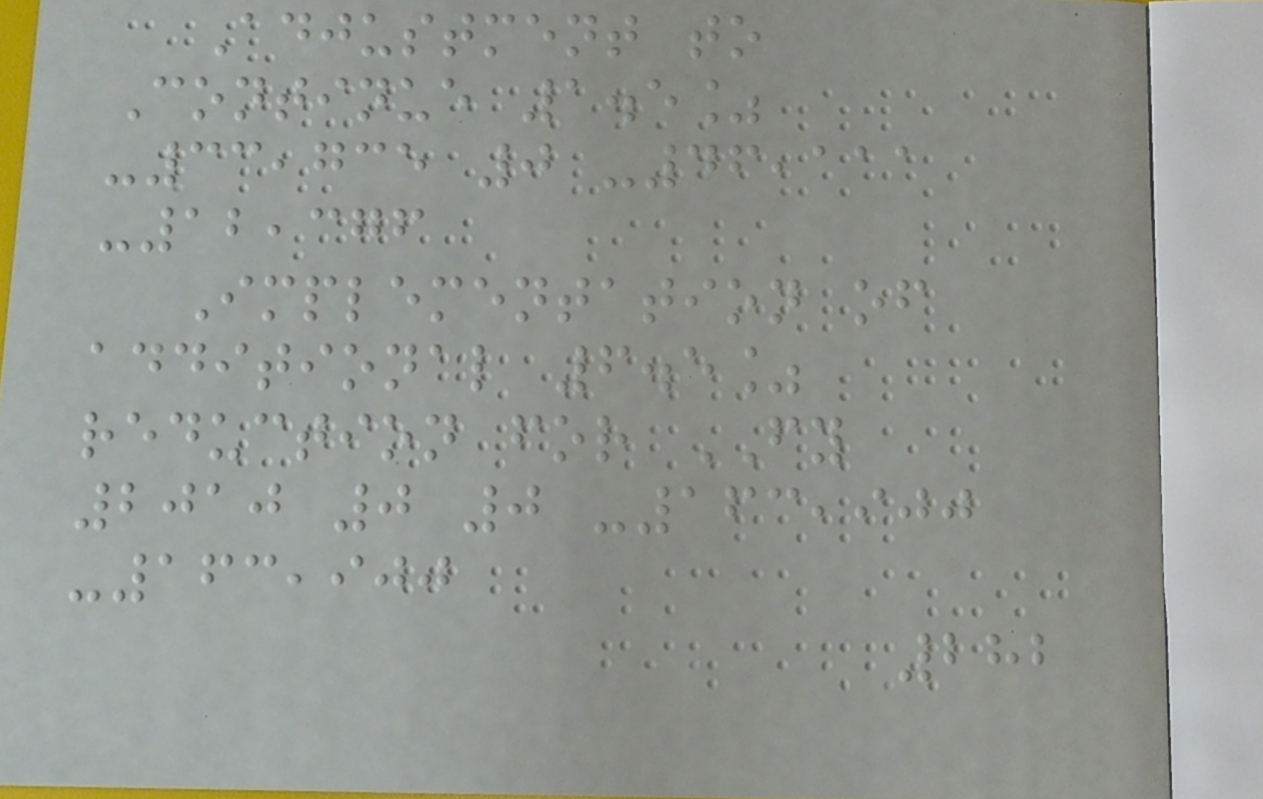Adjustment to
Continue 1.5%
-33,735 0 -46,111
-12,376
Implementation of
additional 6.5%
reduction for FY
2010 0 0 -163,900
-163,900
282
